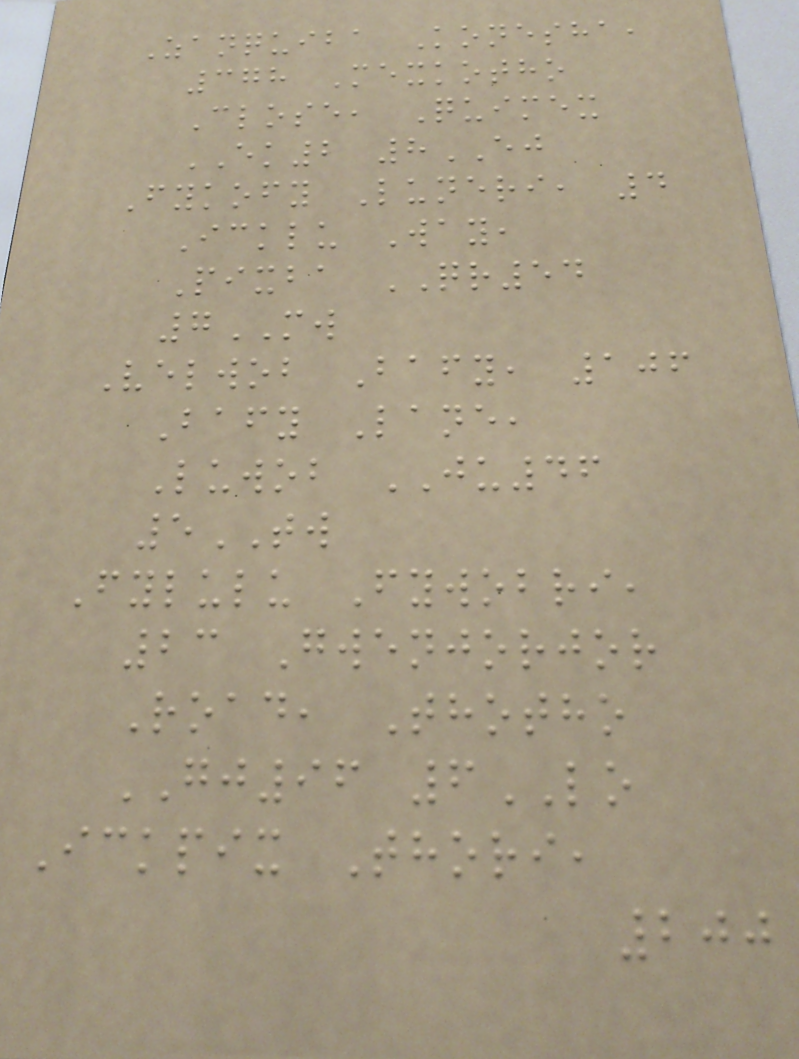Zanquiba Konesha,
378 Mexkotho
Close, Quimex
EK2 8EJ
Fykofy Luneri, 4
Icklu Way,
Pixba QR54
7MW
Velwob Bafy, 106
Bafy Lane,
Luwob JU46
5TW
Fylulu Fywobri,
23 Gwenjorjor
Road, Thotho
GJ96 6LO
Ickpix Thori,
200
